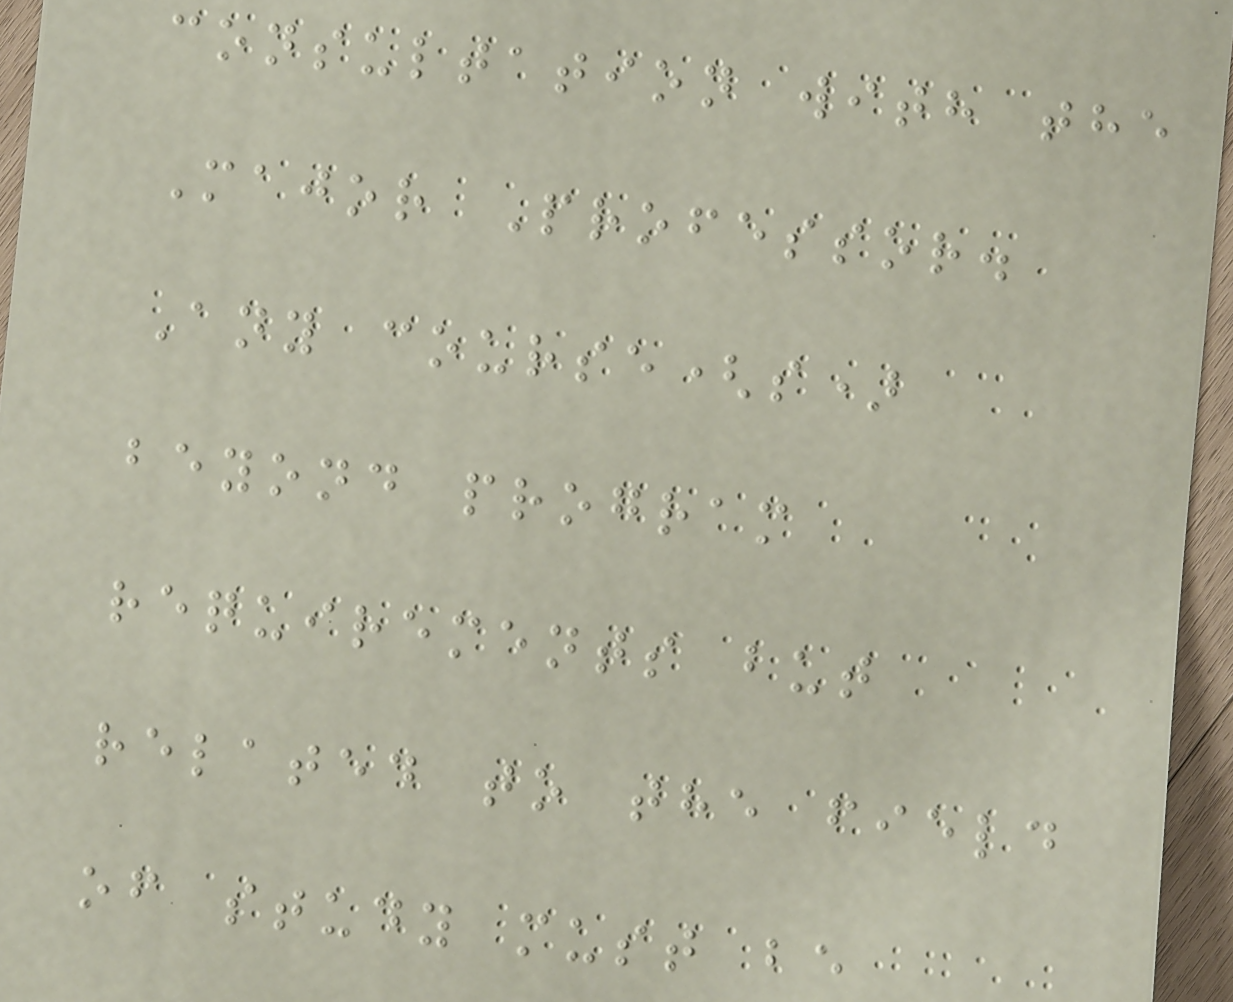consultation with the
Major Professor.
Any course(s)
beyond program
requirements but
related to the field
of study must be
